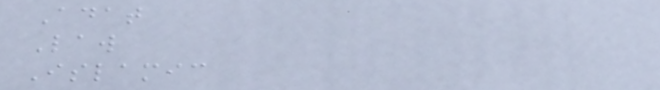Adat
Law
Islamic
